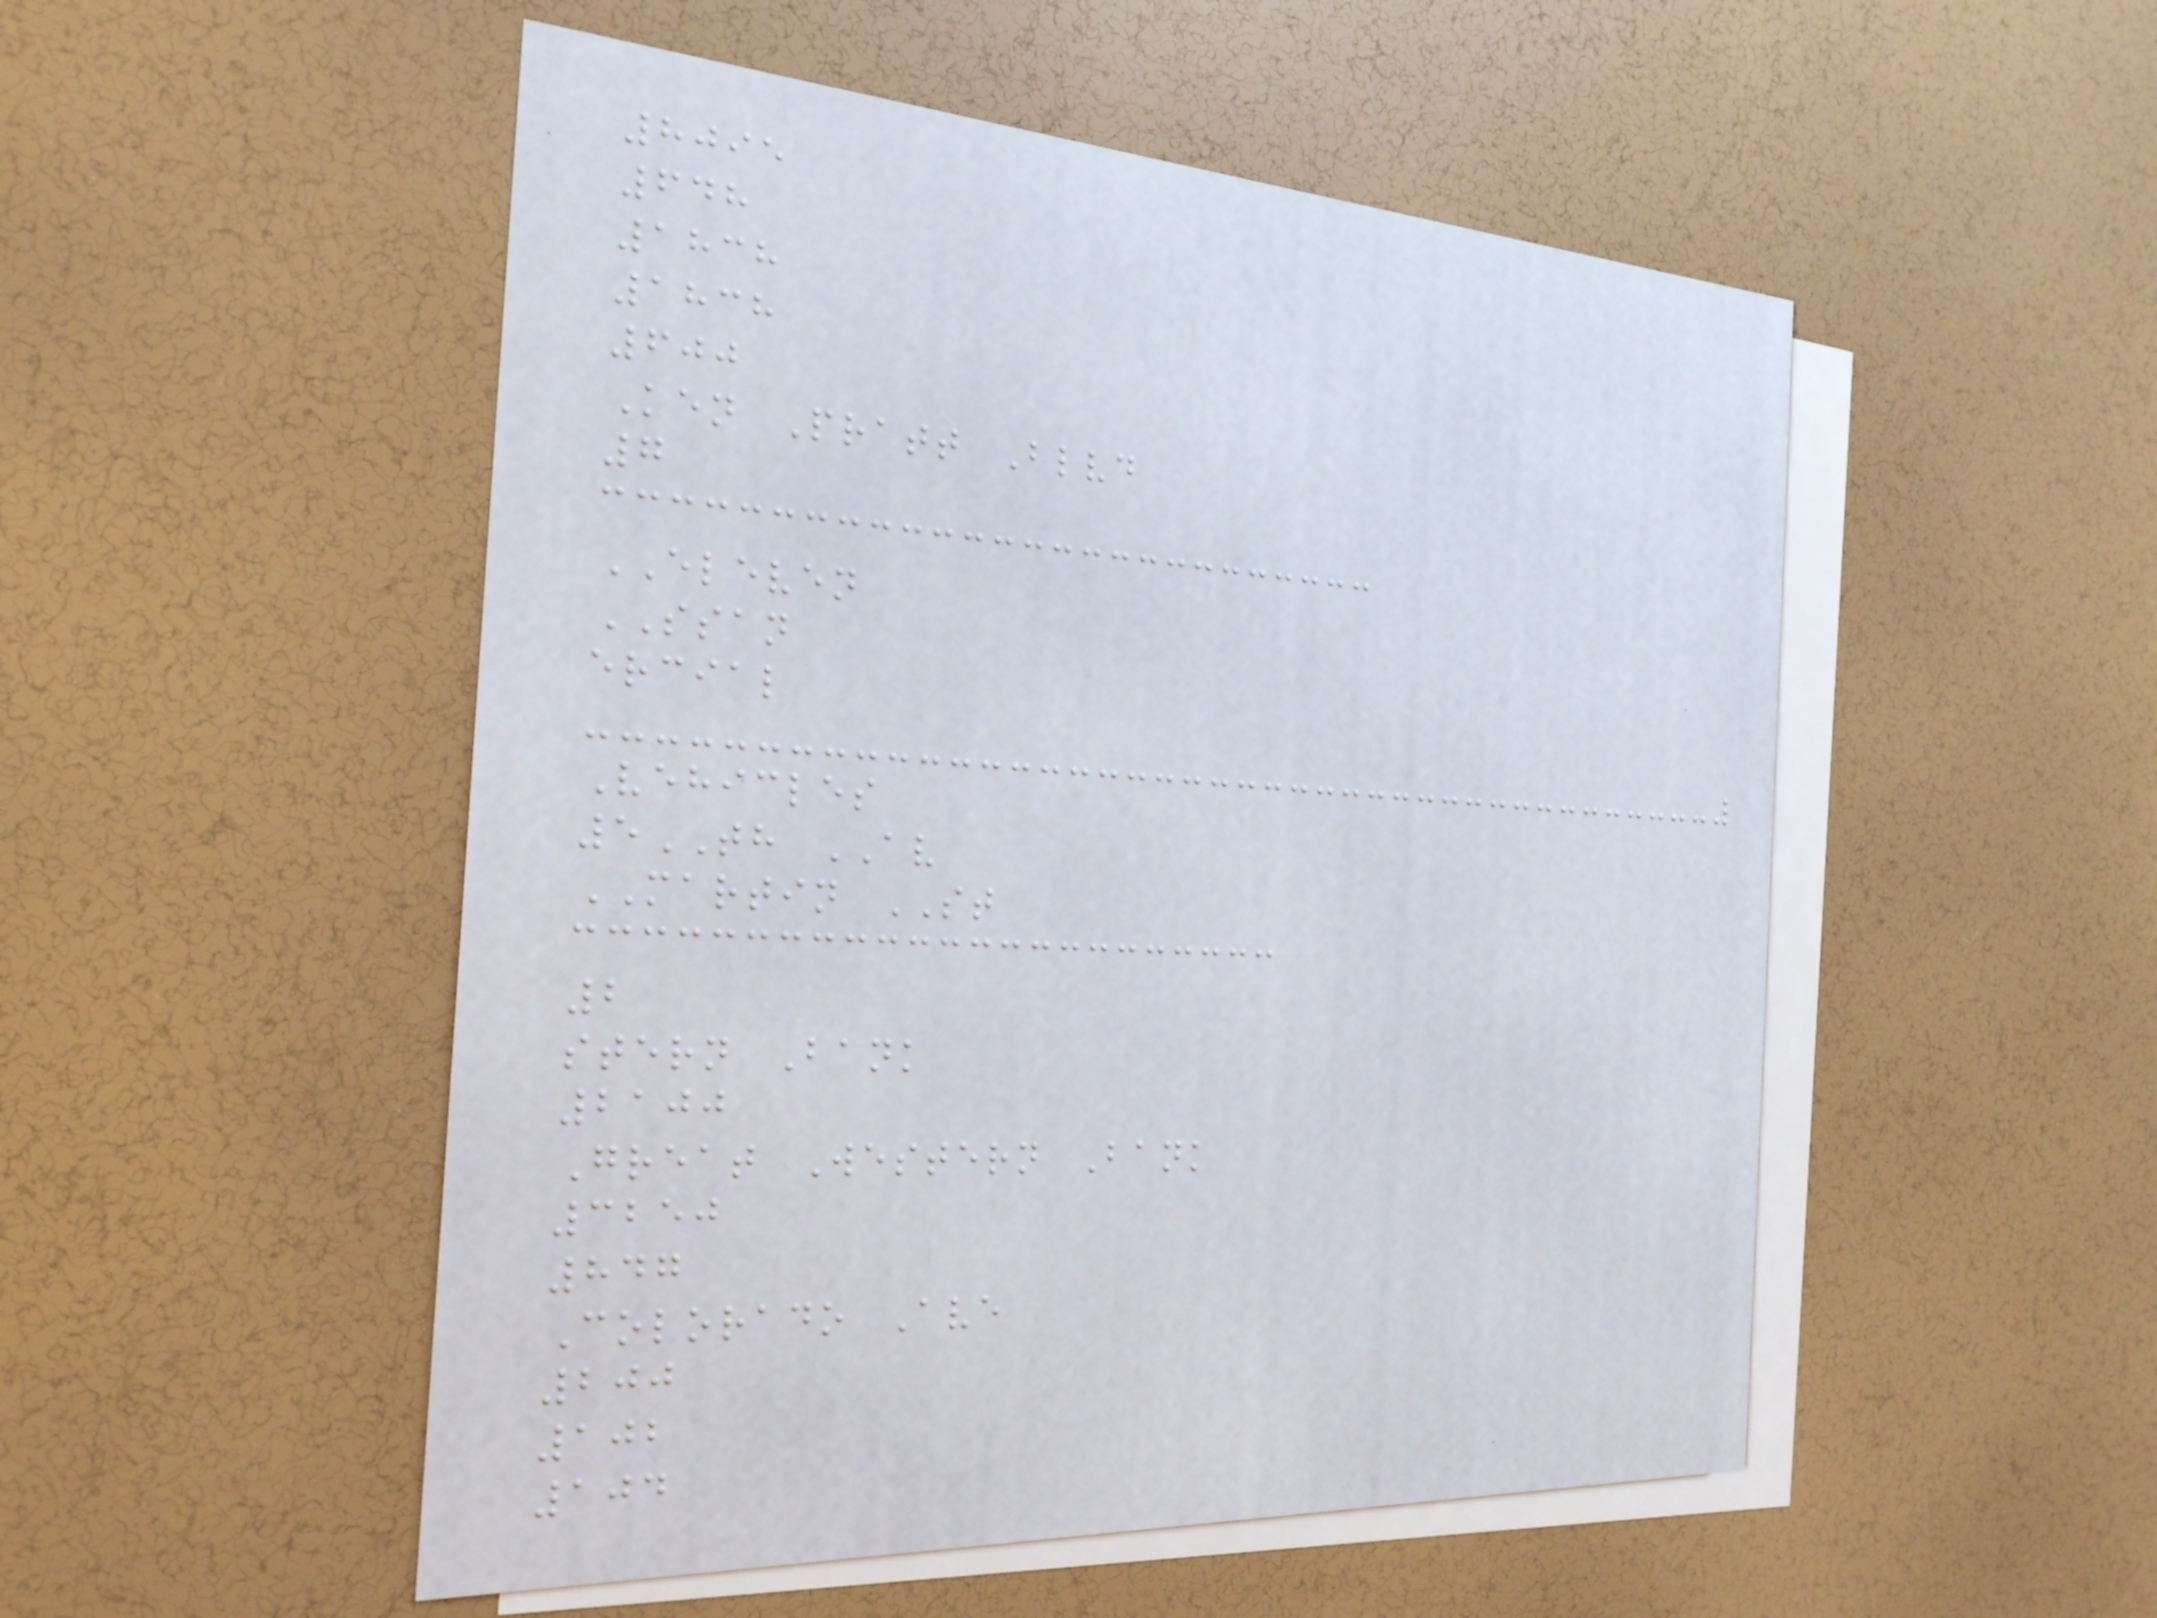8095
648
1838
1838
600
Ken Pratt Blvd
7
ELEVEN
SSAN
ercial
Vehicles
5TH AV
MARTIN ST
2
stern Bank
2100
Great Western Bank
3250
847
Colorado Ave
200
102
104
